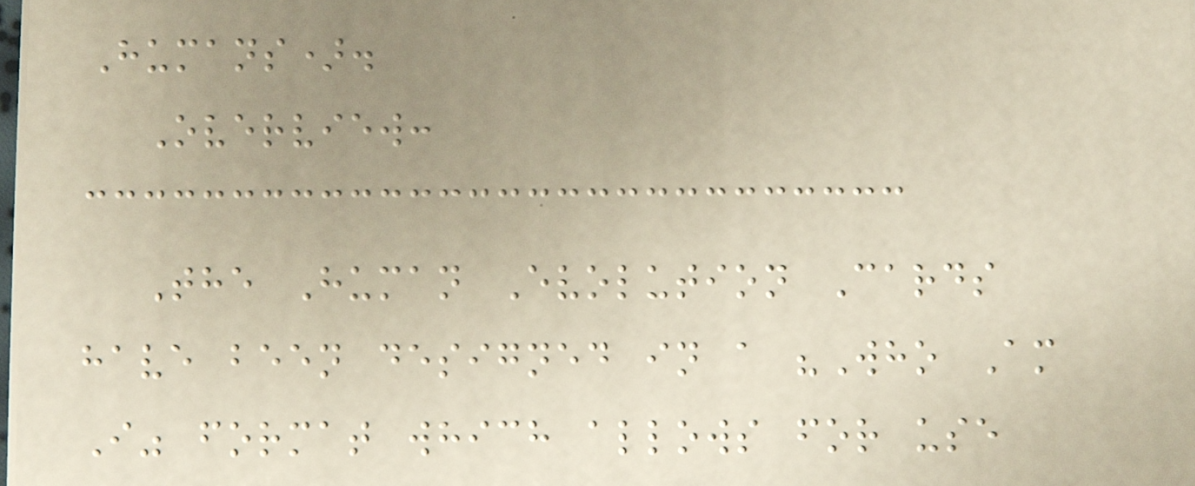Humans).
Overview:
The Human Evolution Cards
have been designed in a "Who Am
I" format which allows for use
